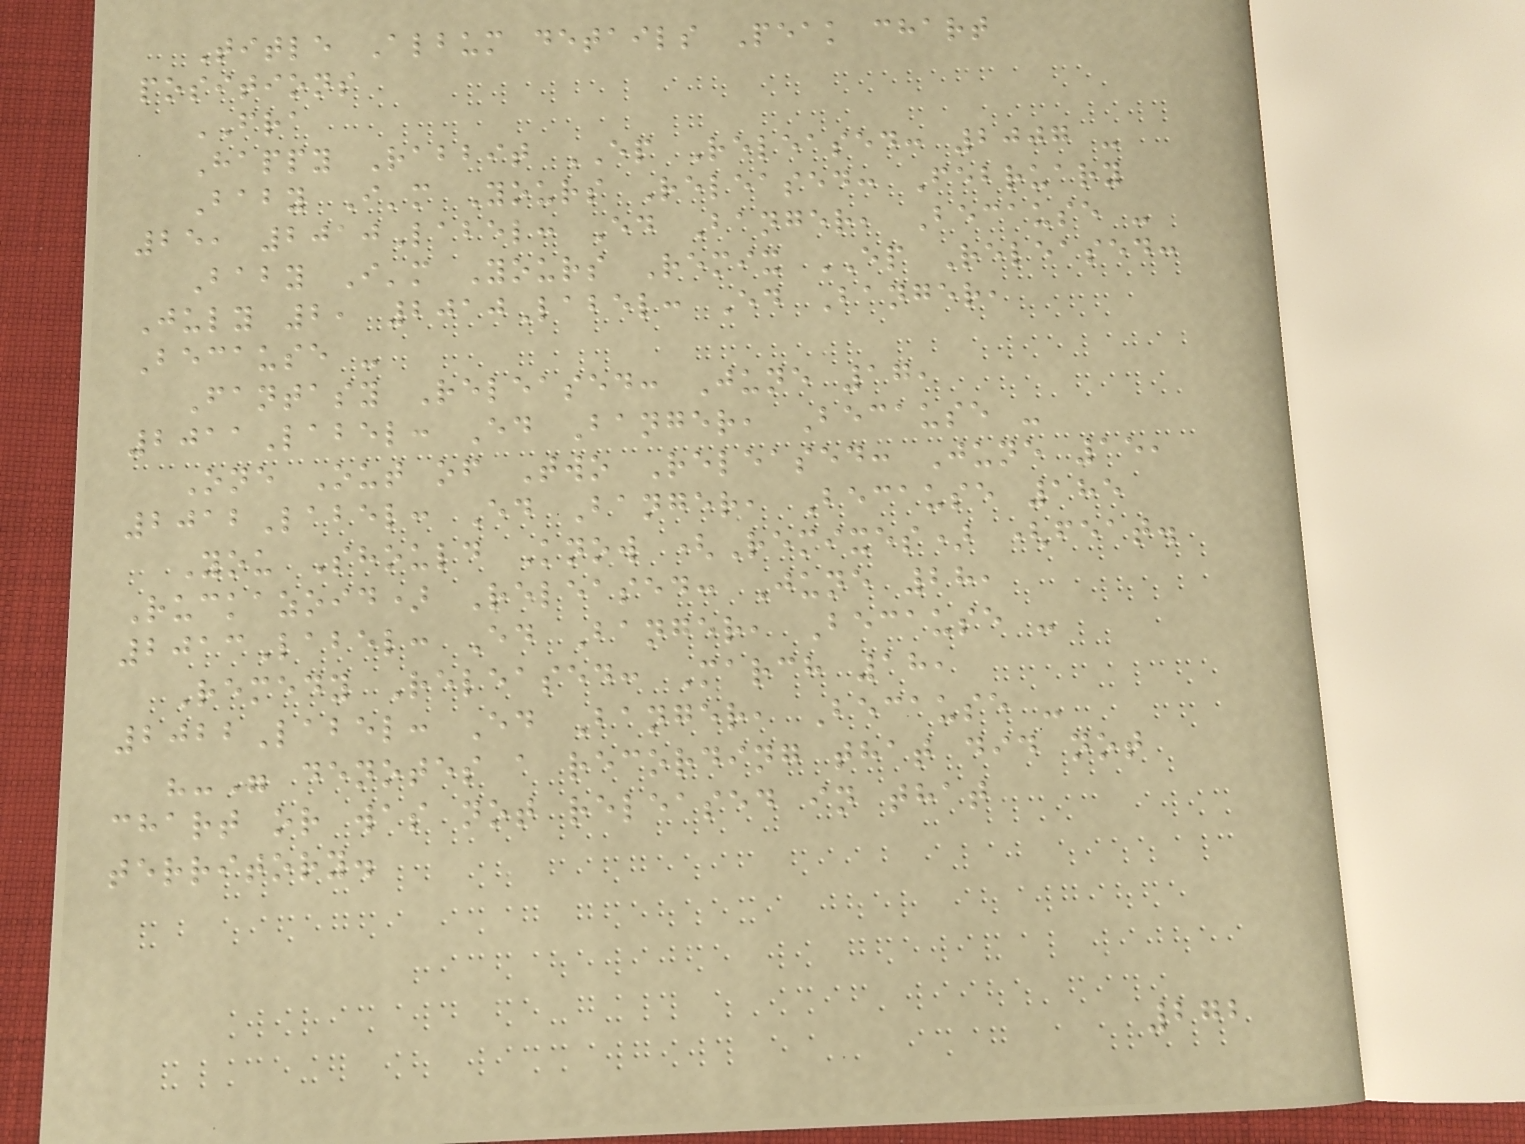Title Album details Peak chart
positions
FRA
Happy Rabbit EP Released: 2007 -
Baby I'm Yours Released: February
25, 2010Label: Ed Banger, Because -
Baby I'm Yours Remix EP Released:
July 2, 2010Label: Ed Banger,
Because -
Fantasy Released: June 17,
2011Label: Ed Banger, Because -
One Out of Two Released: June 15,
2012Label: Ed Banger, Because 185
You Should Know (Remixes) (feat.
Ruckazoid) Released: June 28,
2013Label: Ed Banger, Because -
Remedy Released: March 18,
2022Label: Ed Banger, Because -
"-" denotes a recording that did not
chart or was not released in that
territory.
272
